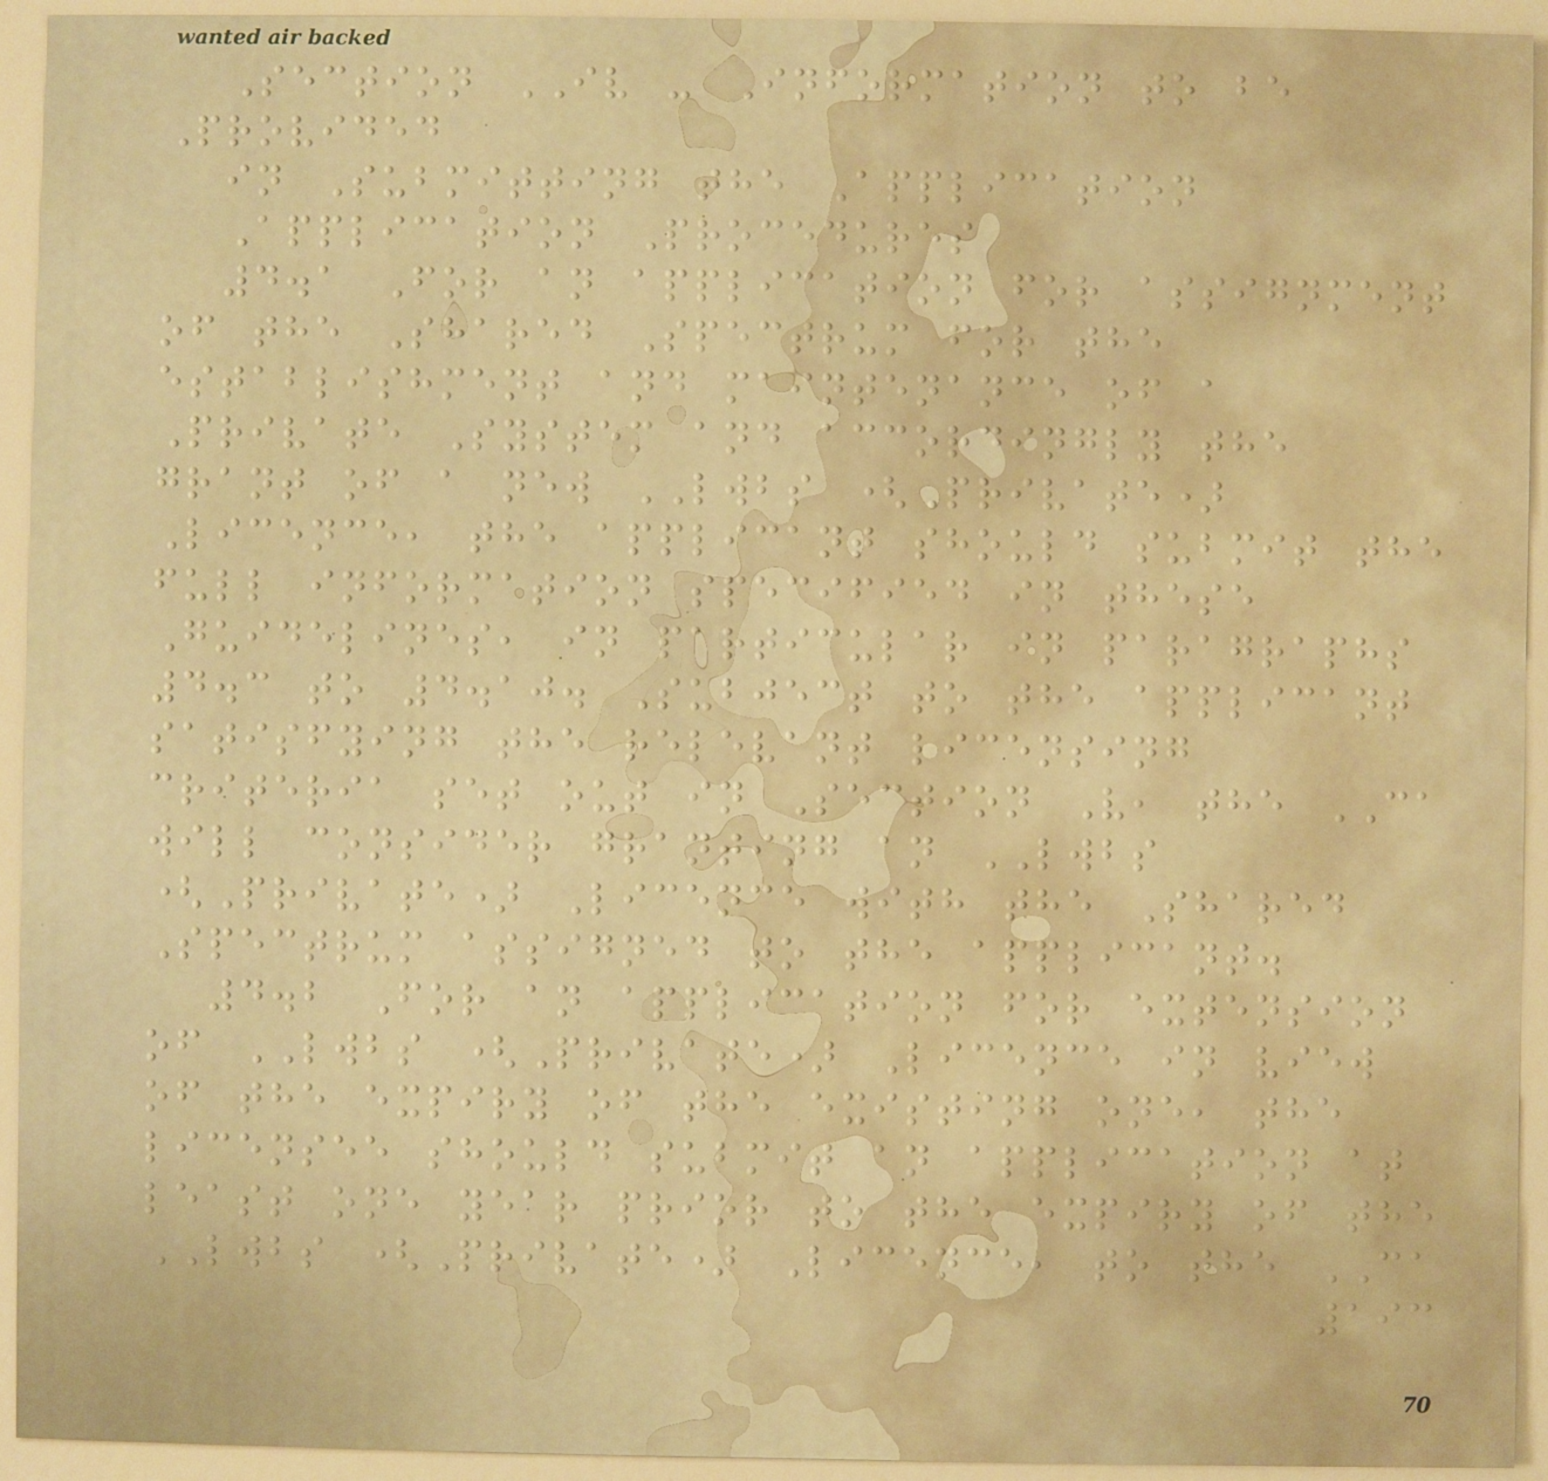Section IV - Information to be
Provided
in Submitting the Application
Application Procedures
4.1 For an application for assignment
of the Shared Spectrum for the
establishment and maintenance of a
Private System and accordingly the
grant of a new LWBS (Private)
Licence, the applicant should submit the
full information specified in these
Guidelines, in particular in paragraphs
4.3 to 4.10. Subject to the applicant
satisfying the relevant licensing
criteria set out in Section V, the CA
will consider granting an LWBS
(Private) Licence with the Shared
Spectrum assigned to the applicant.
4.2 For an application for extension
of LWBS (Private) Licence in view
of the expiry of the existing one, the
licensee should submit an application at
least one year prior to the expiry of the
LWBS (Private) Licence, to the CA
193
